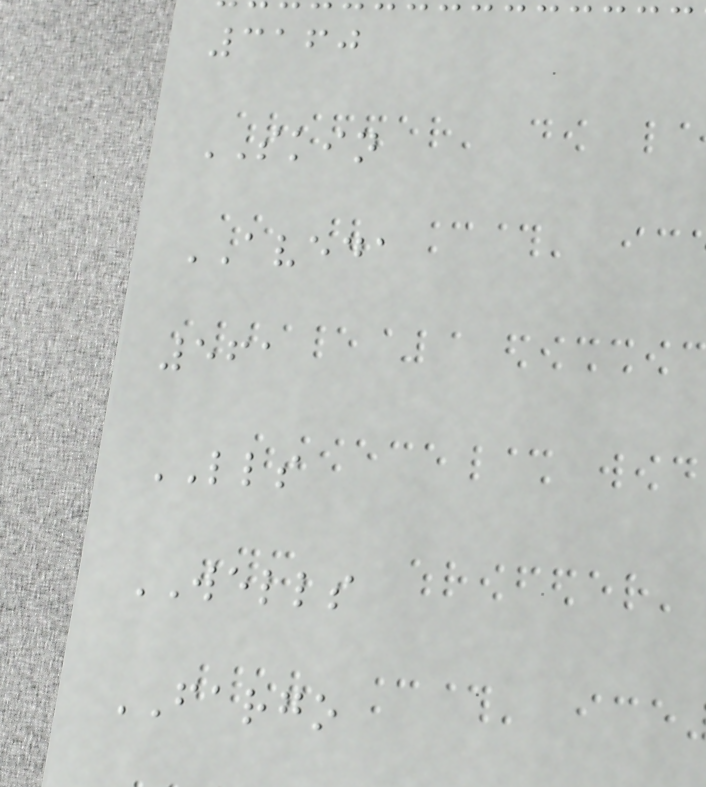3160
SKIN
AVEDA
561
LLS
WELLS
FARGO
